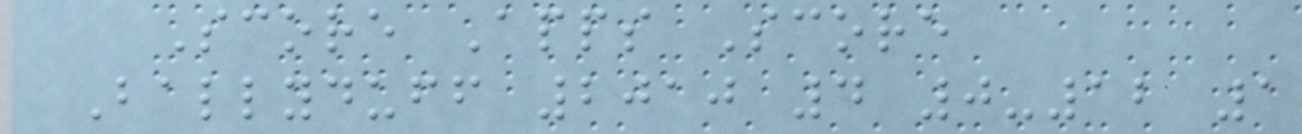Score Apps Score
Ballyduff 2010 4 0-12 1
